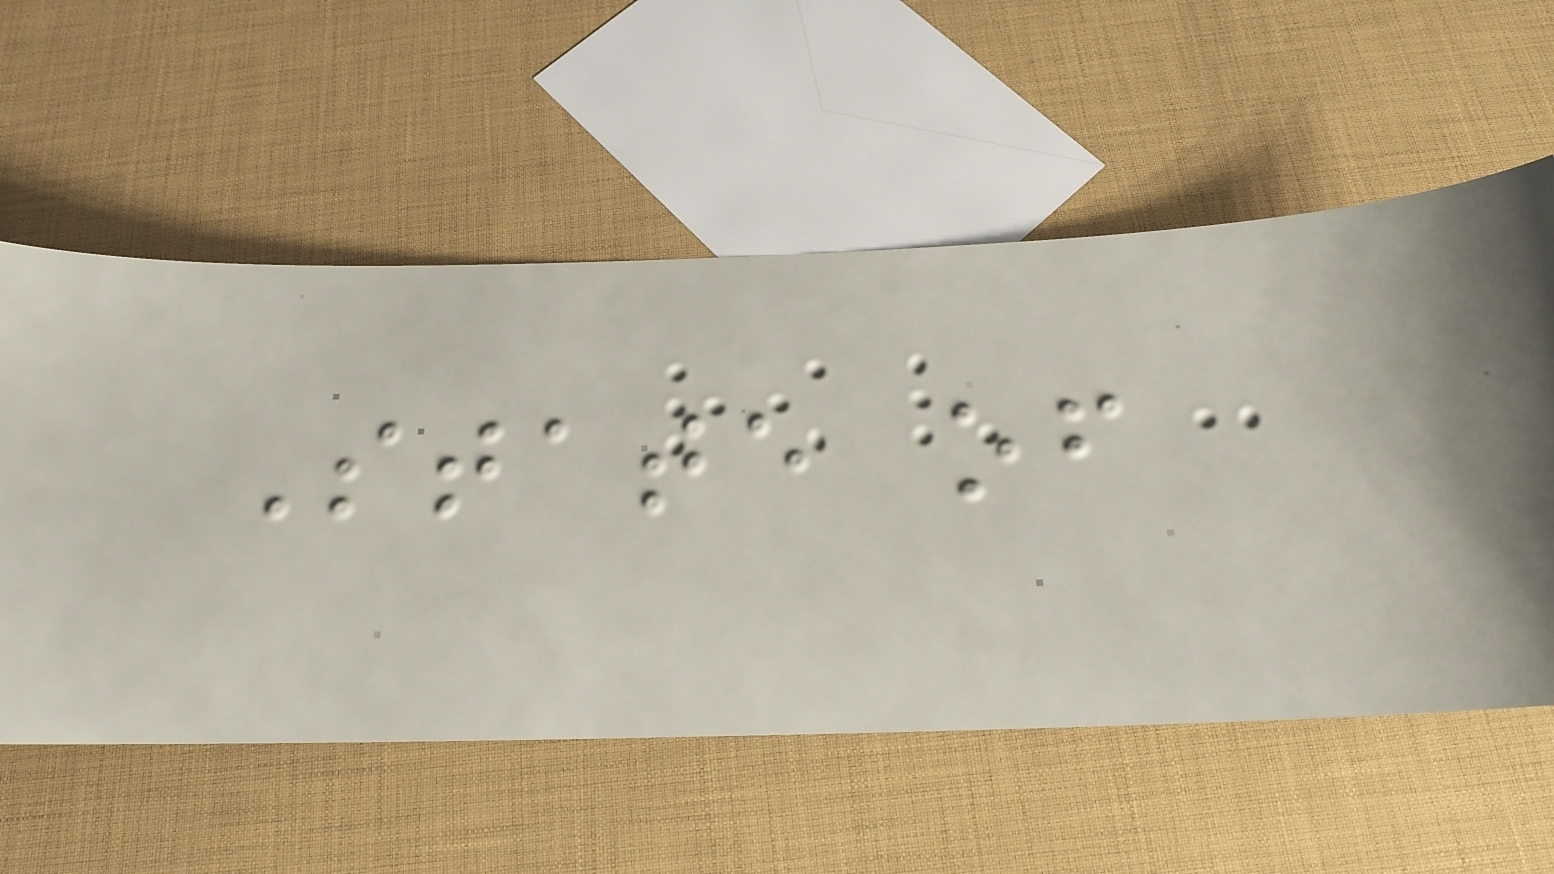State of
